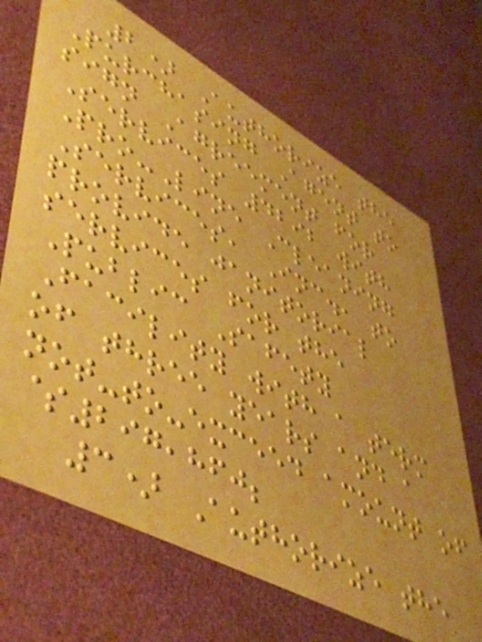2) Authorize the
Purchasing Agent to
sign Agreement for
Services 4292 with
Pro-Line Cleaning
Services, Inc., to
provide janitorial
services for the
Public Safety
Facility with a term
of three years and a
not-to-exceed amount of
$297,860;
3) Authorize the
